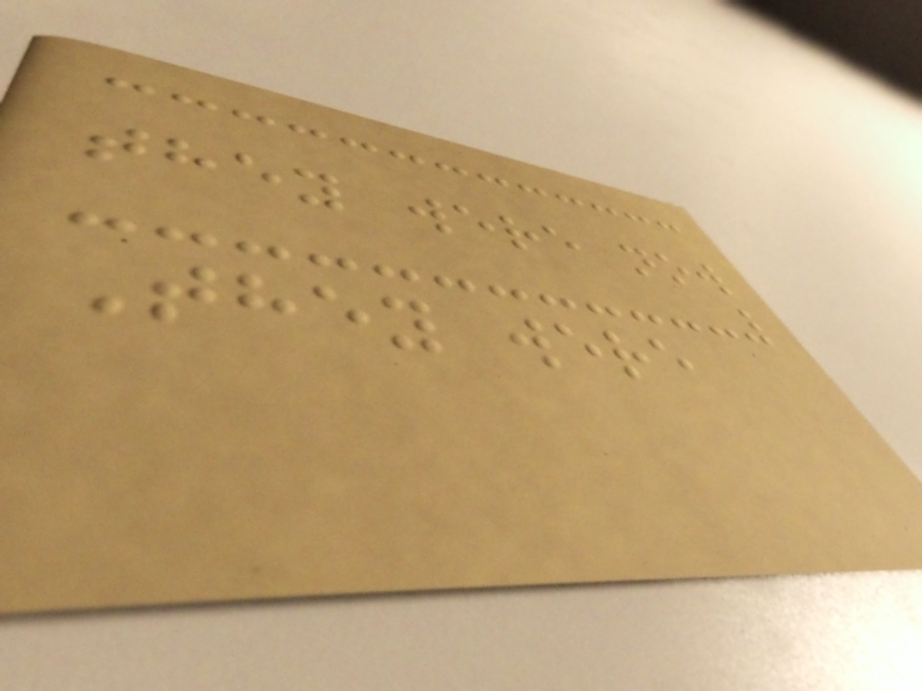they were now
They were
